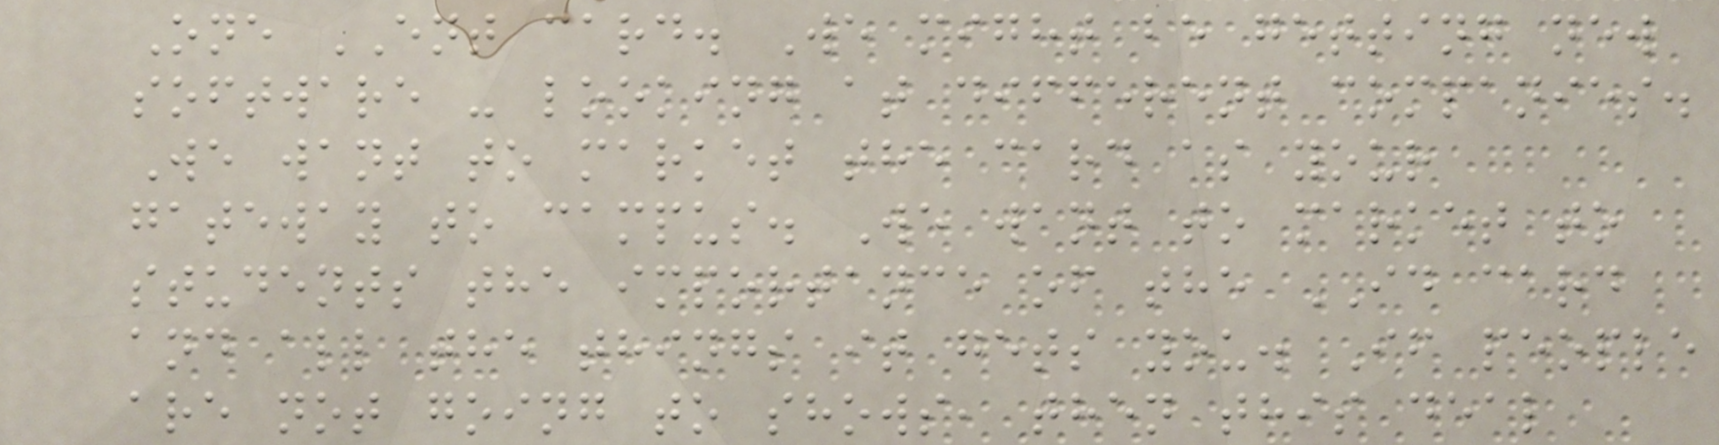One ENT card. We might be getting new
software - looking at different companies.
We want to market the card as your
gateway to campus. We want to market to
students the importance of the ID card
and all the things it gets you. If people
are not going to shows, then this deal
